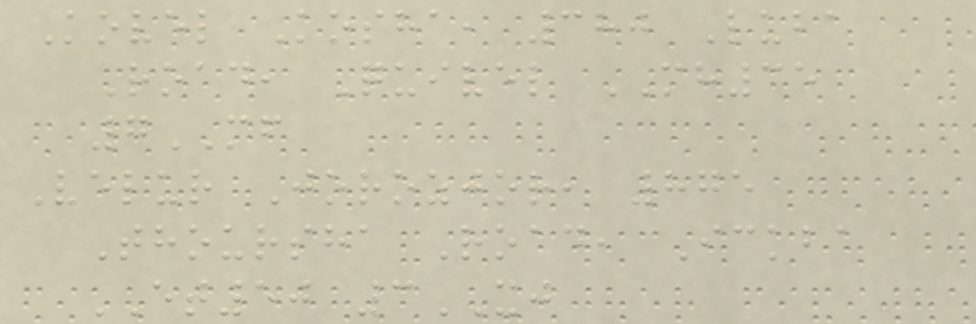Kovel Kosha, 380 Luba
Road, Quivel MH35
7MF
Velur Jorozjor, 875
Thoursha Road, Ickba
ET50 3XJ
